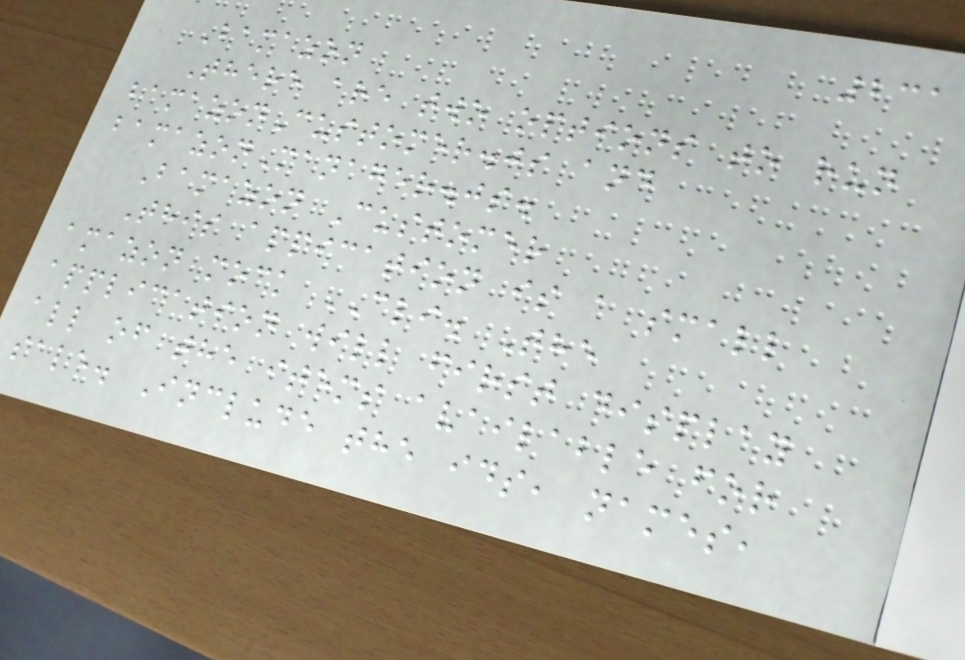231
Bamazon
There are two options to run
bamazonCustomer.js and
bamazonManager.js.
Bamazon Customer
This appication is a small
amazon mock CLI. The
application will first display
all of the items available for
sale. Include the ids, names,
